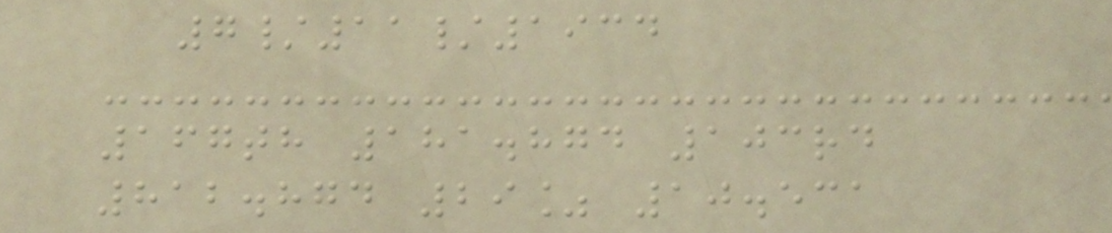7/11/1934
167th 181.874 103rd
812.874 29% 10.531
